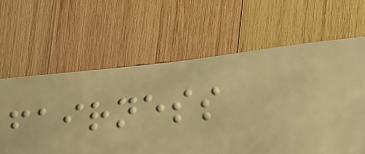fairness
